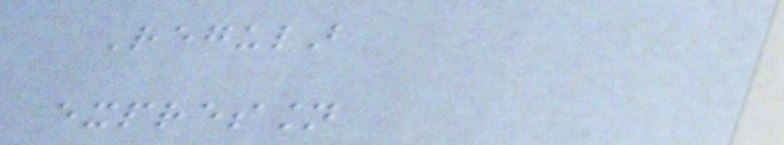Regular
expression
